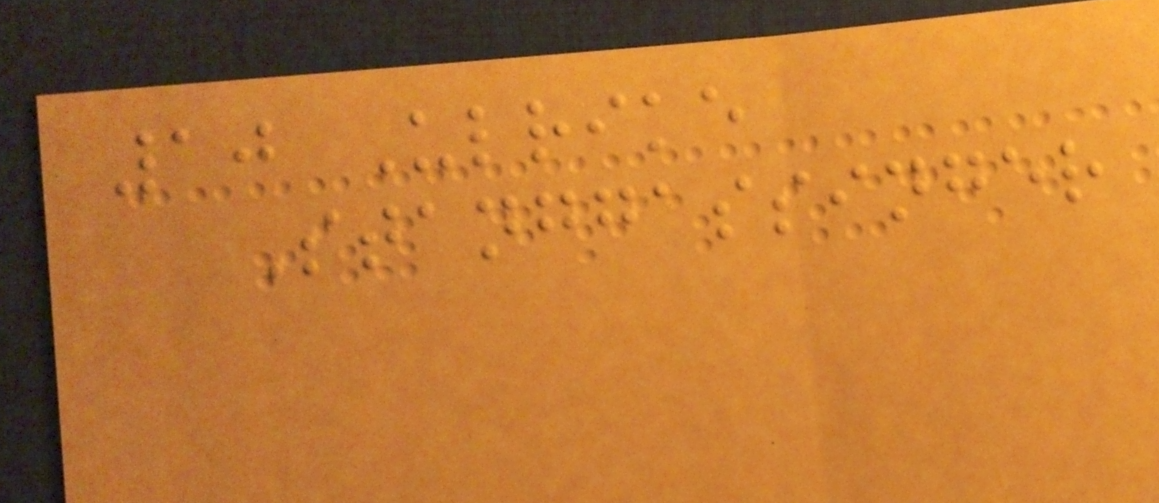10 Ulrike
Stanggassinger
